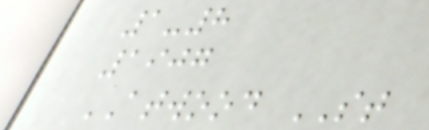1-8
1907
ATWOOD ST
